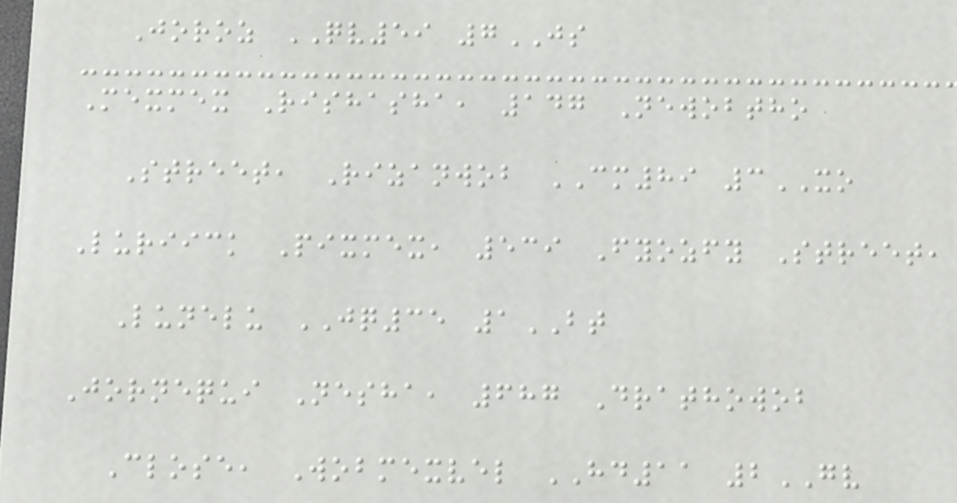Joroz QV59 7JS
Mexmex Rishasha, 147 Newobtho
Street, Rizanwob CM89 3XO
Luriick Pixmex, 539 Fyozfy Street,
Lunelu JQ35 1BT
Jornequi Nesha, 687 Drathowob
Close, Wobmexvel HD11 2GV
